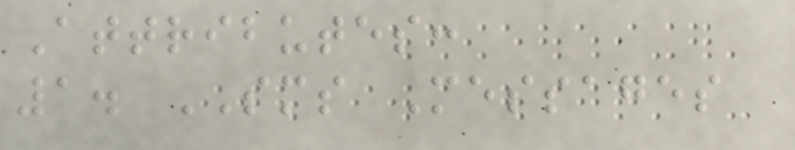Attributes:
1. SMS Messages
